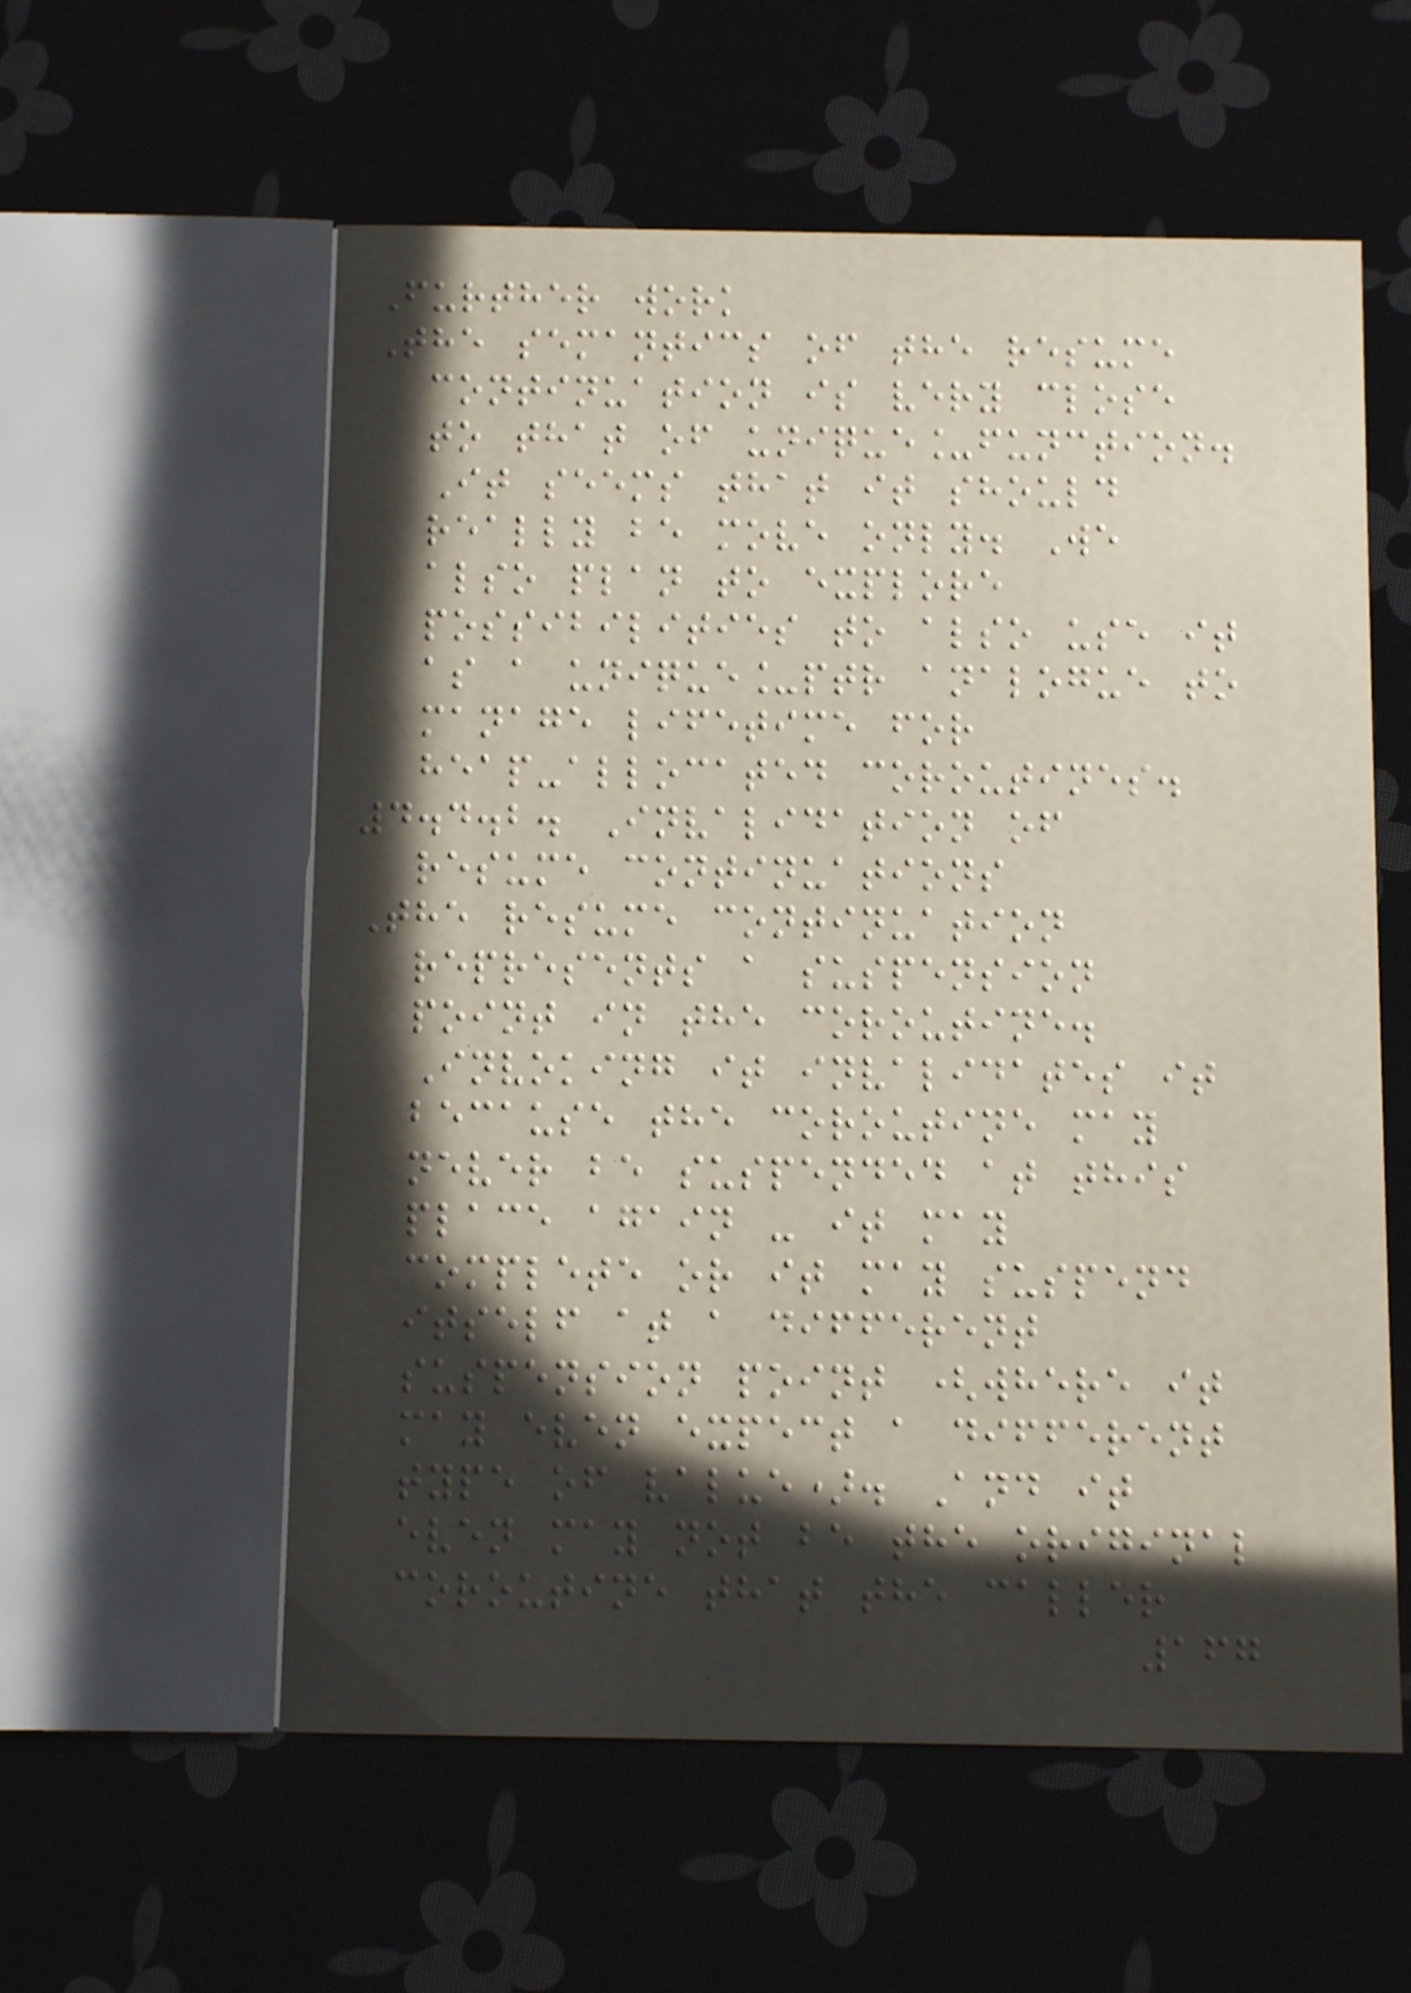Further work
The semantics of the resume
continuation is very close
to that of unique_function.
It seems that it should
really be move only. We
also plan to explore
possibilities to also use it
as a unique_ptr analogue to
manage lifetime for
heap-allocated coroutines.
4.4.2. Invalidation of
resume continuations
The resume continuation
represents a suspension
point in the coroutine.
Invoking it invalidates it
because the coroutine may
never be suspended at this
place again - it may
complete or it may suspend
itself at a different
suspension point (where it
may even expect a different
type of value). And it
even may not be the original
coroutine that the caller
167
